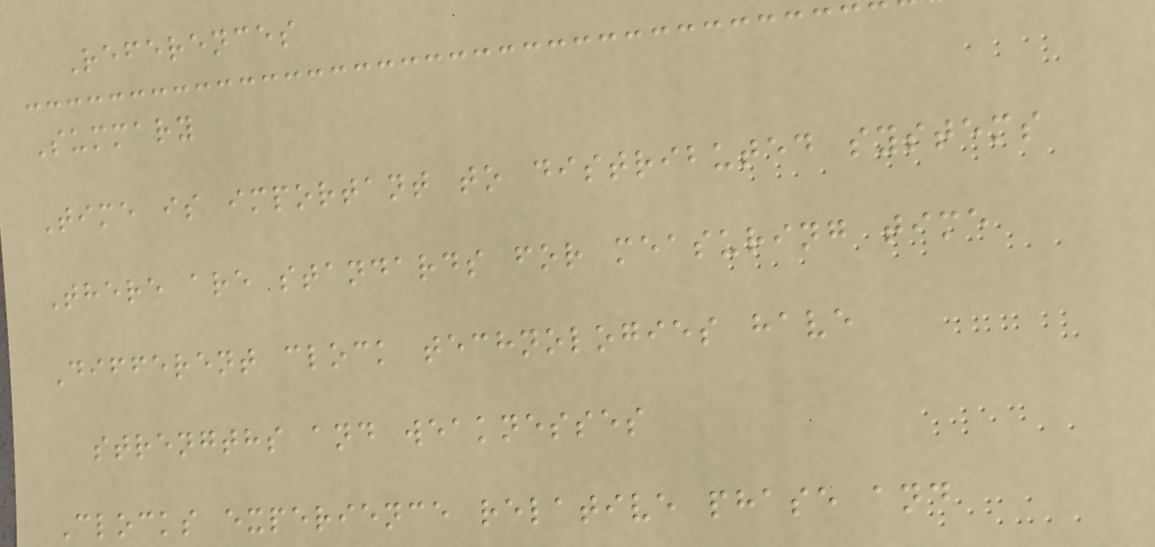References
Summary
Time is important to distributed systems
There are standards for measuring time
Different clock technologies have
strengths and weaknesses
Clocks experience relative phase and
